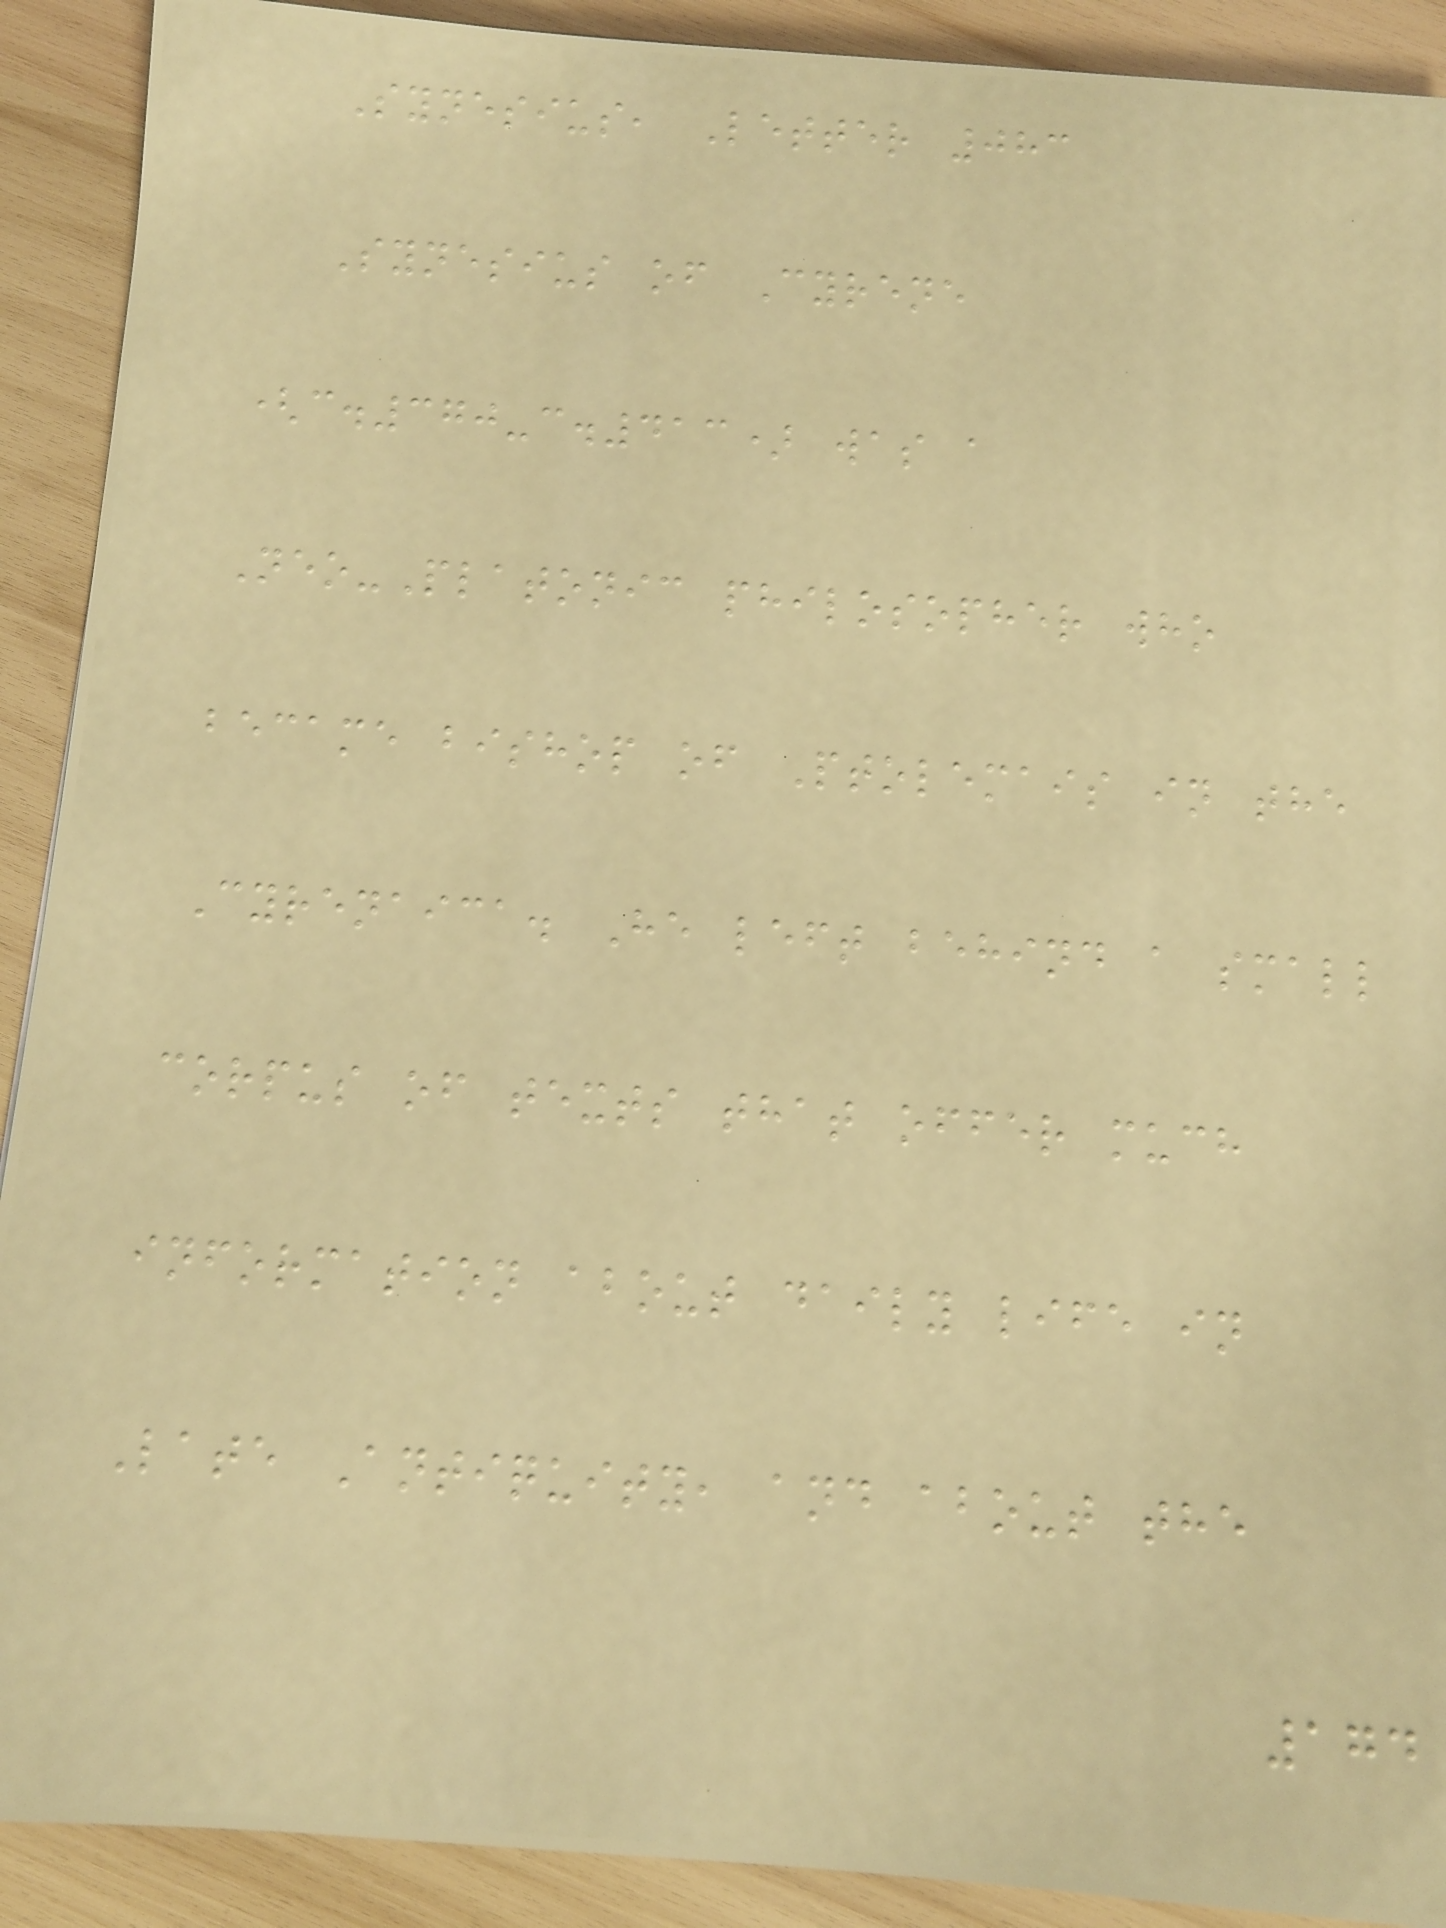Synesius, Letter 083
Synesius of Cyrene
(c.370-c.413) was a
Neo-Platonic philosopher who
became bishop of Ptolemais in the
Cyrenaica. He left behind a small
corpus of texts that offer much
information about daily life in
Late Antiquity, and about the
174
